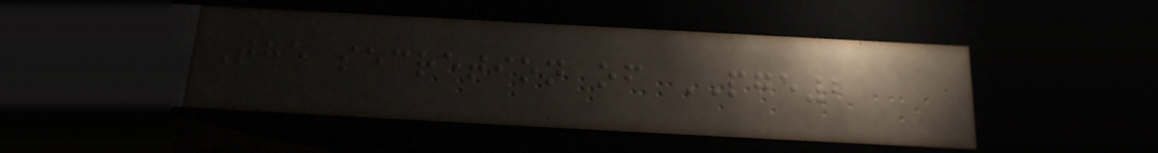The secretion of PGE2
